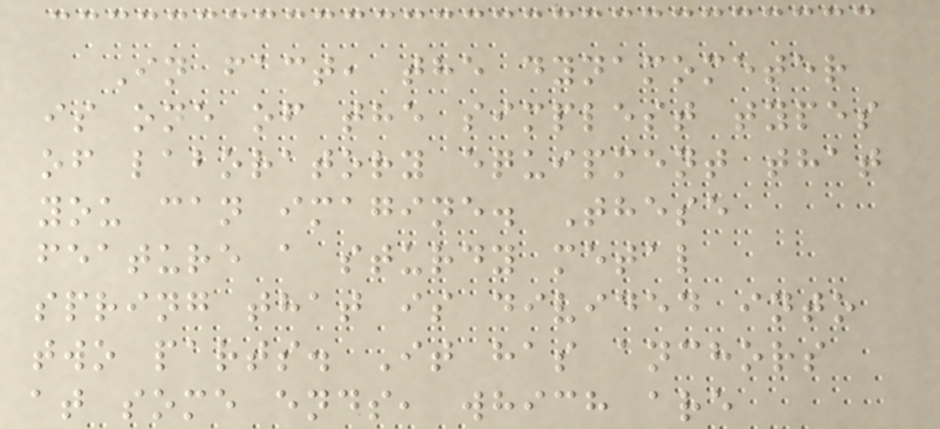In fact, the dynamometer
is one of the simplest types
of laboratory equipment that
you can imagine. These
feature a sturdy metal
spring that is divided into
two parts. It has anchors
at some ends, which are
